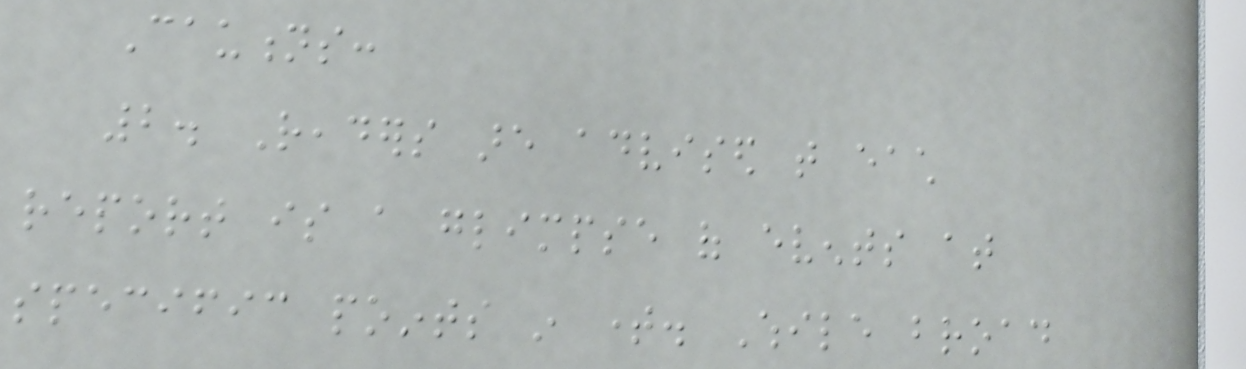Cautions:
2. Readers are advised that each
report is a glimpse of events at
specific points in time. While broad
